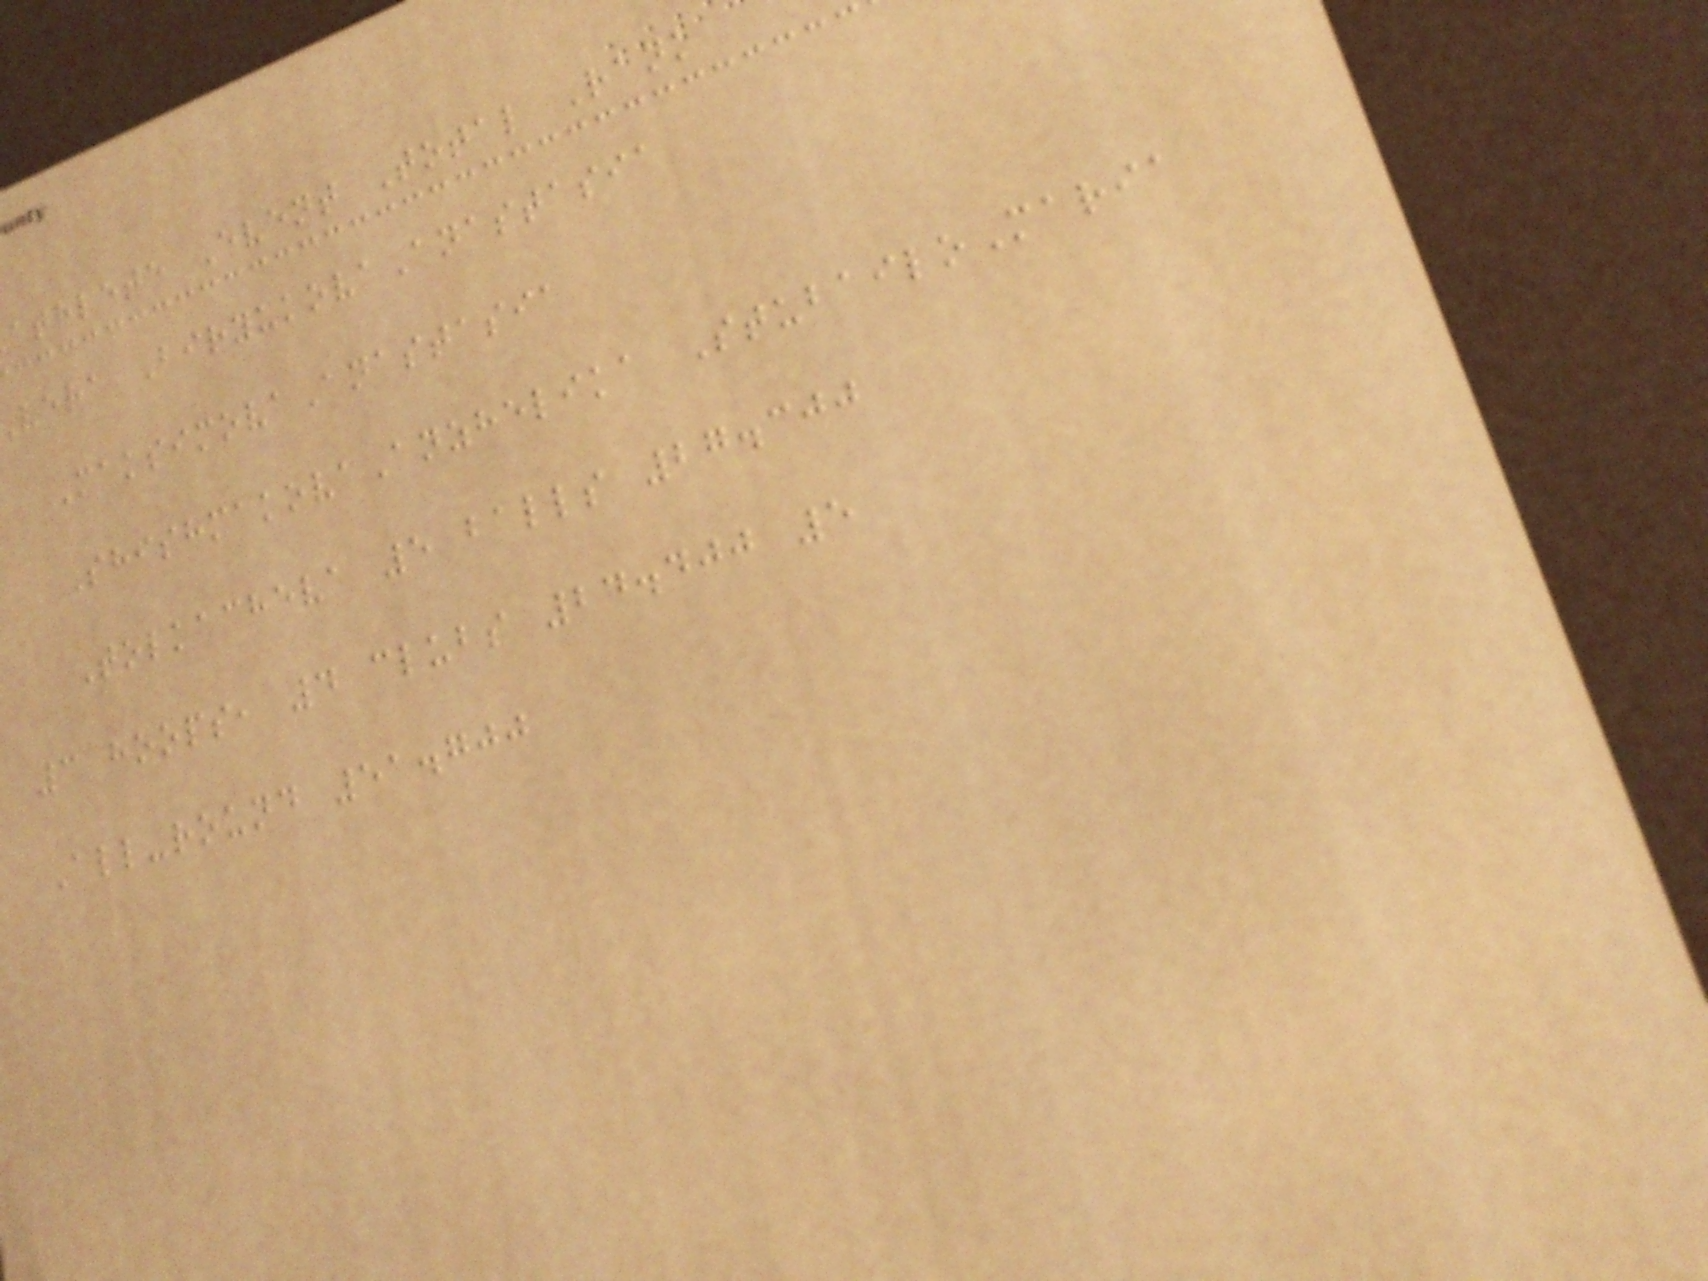athlete Event Total Rank
vera BiryukovaAnastasia
MaksimovaAnastasia
ShishmakovaAnzhelika StubailoMaria
Tolkacheva 5 balls 27.300
3 hoops, 4 clubs 24.400 5
All-round 51.700
